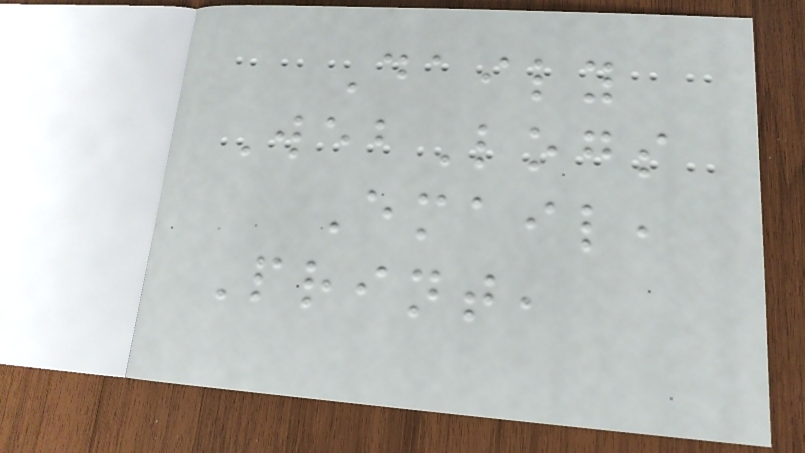Daily
WebLogs
Email,
Print,
